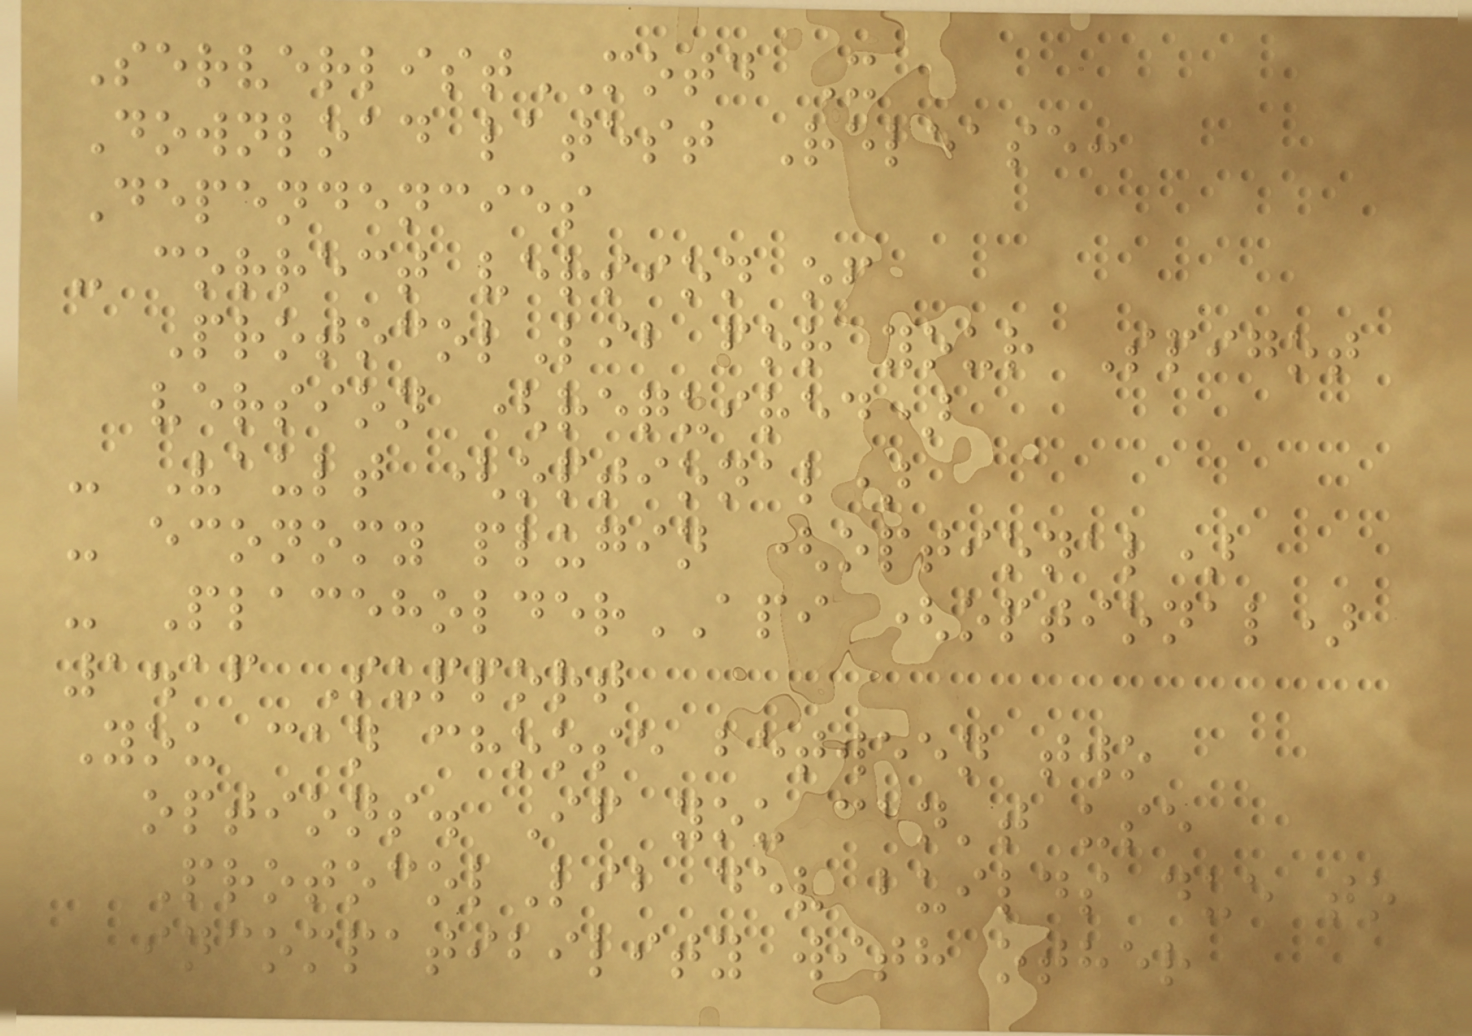ServerlistMOTD X
Download latest Release:
Dependencies
- correct version of
ProtocolLib for your Spigot
version (required)
- Vault (optional)
- economy plugin (optional)
- PlaceholderAPI (optional)
1.16 Support
You can choose between two
options. If you can't use
ProtocolLib dev builds due to
incompatibility with other
